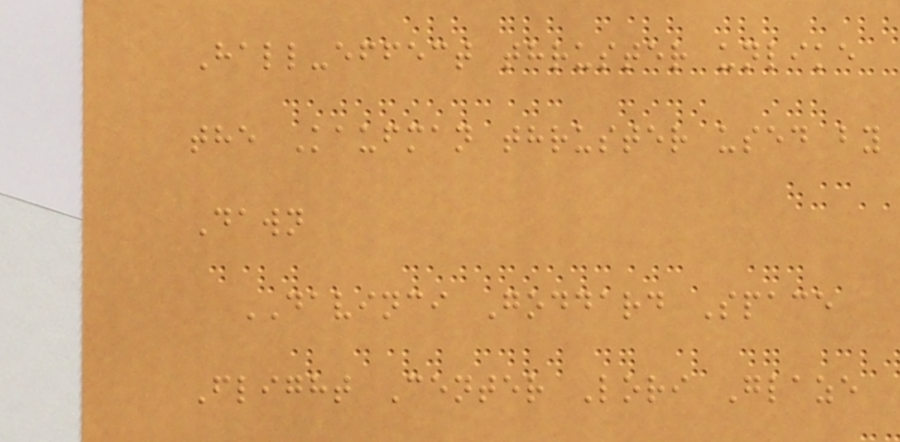Hall-effect thruster unlike
the Kaufman thruster used by
Dawn
DAVINCI Goddard Space
Flight Center Lori Glaze
